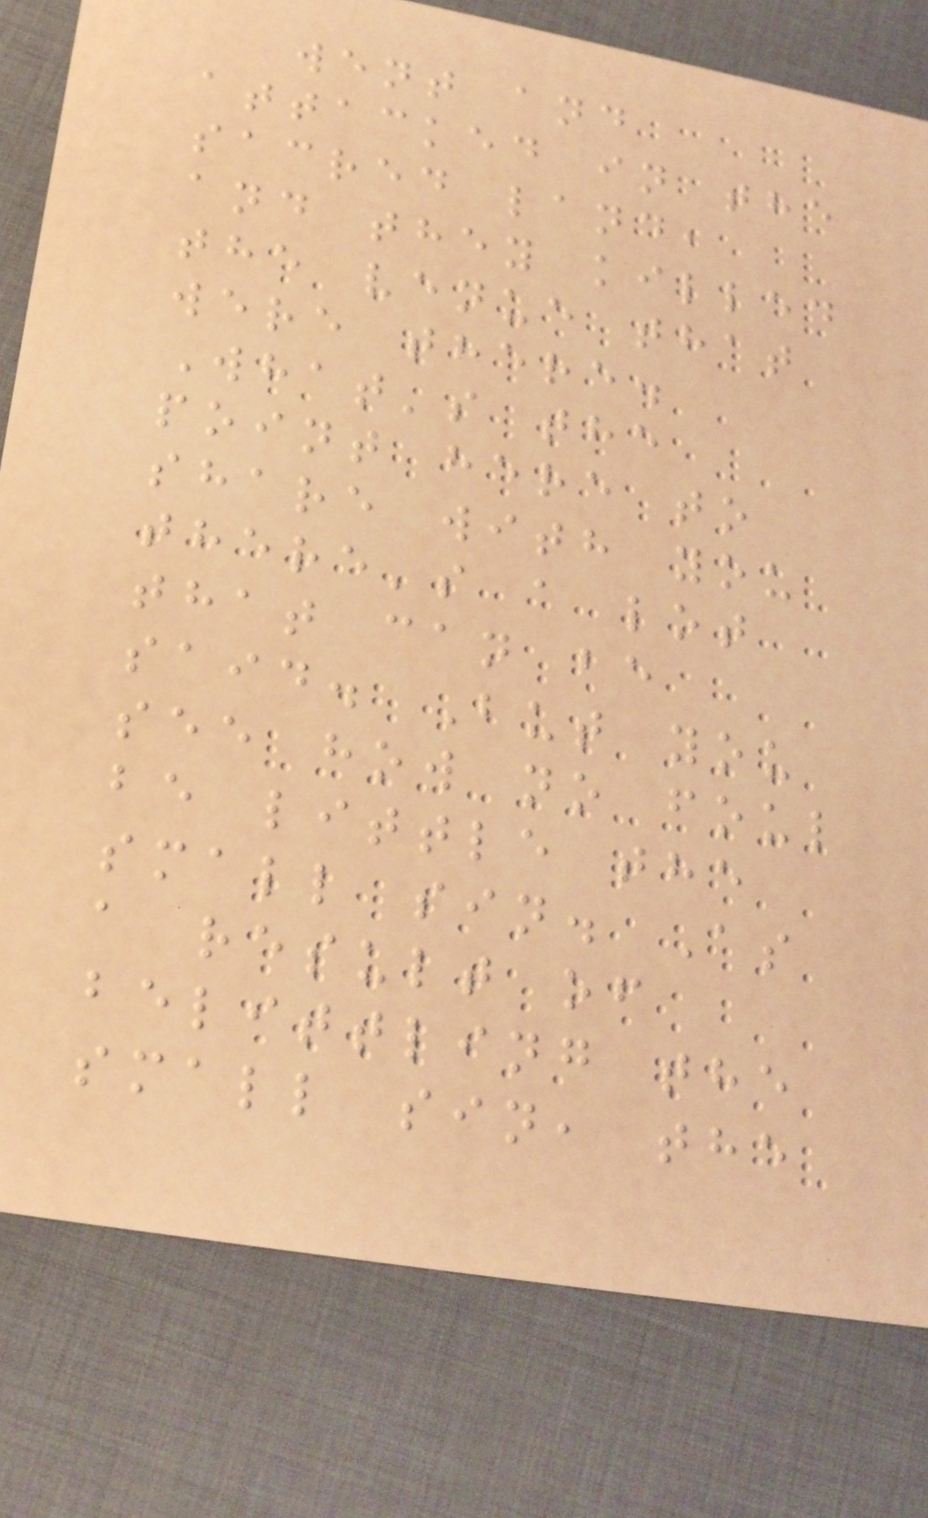went and
attacked in the
sacred land,
and they killed
the venue that
were there.
What's the
point here to
share with you
there's a lot
that can be
said. But you
see how no foul
be little the
small sin. As
a result of
belittling the
small sin, the
